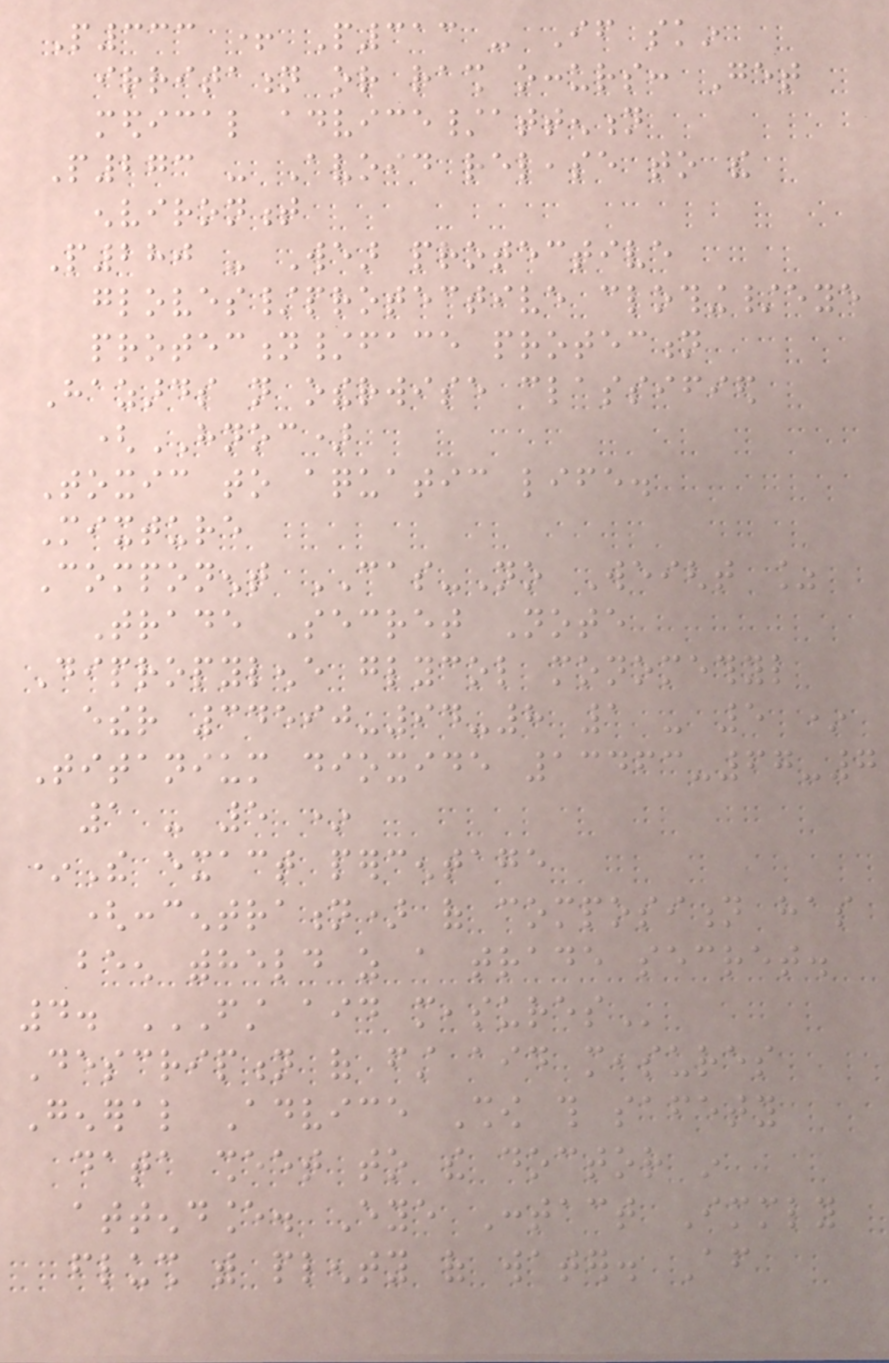P333 + P313 - If skin
irritation or rash occurs: Get
medical advice/attention
P273 - Avoid release to the
environment
P280 - Wear protective
gloves/protective clothing/eye
protection/face protection
Hazards not otherwise classified
(HNOC)
Toxic to aquatic life.
Mixture
Component CAS-No Weight %
Trade Secret Note
Dipropylene glycol monomethyl
ether 34590-94-8 1 - 5 *
Titanium dioxide 13463-67-7
1 - 5 *
*The exact percentage
(concentration) of composition has
been withheld as a trade secret.
4. FIRST AID MEASURES
Description of first aid measures
General Advice Show this safety
data sheet to the doctor in
attendance. Eye Contact Immediately
flush with plenty of water. After
